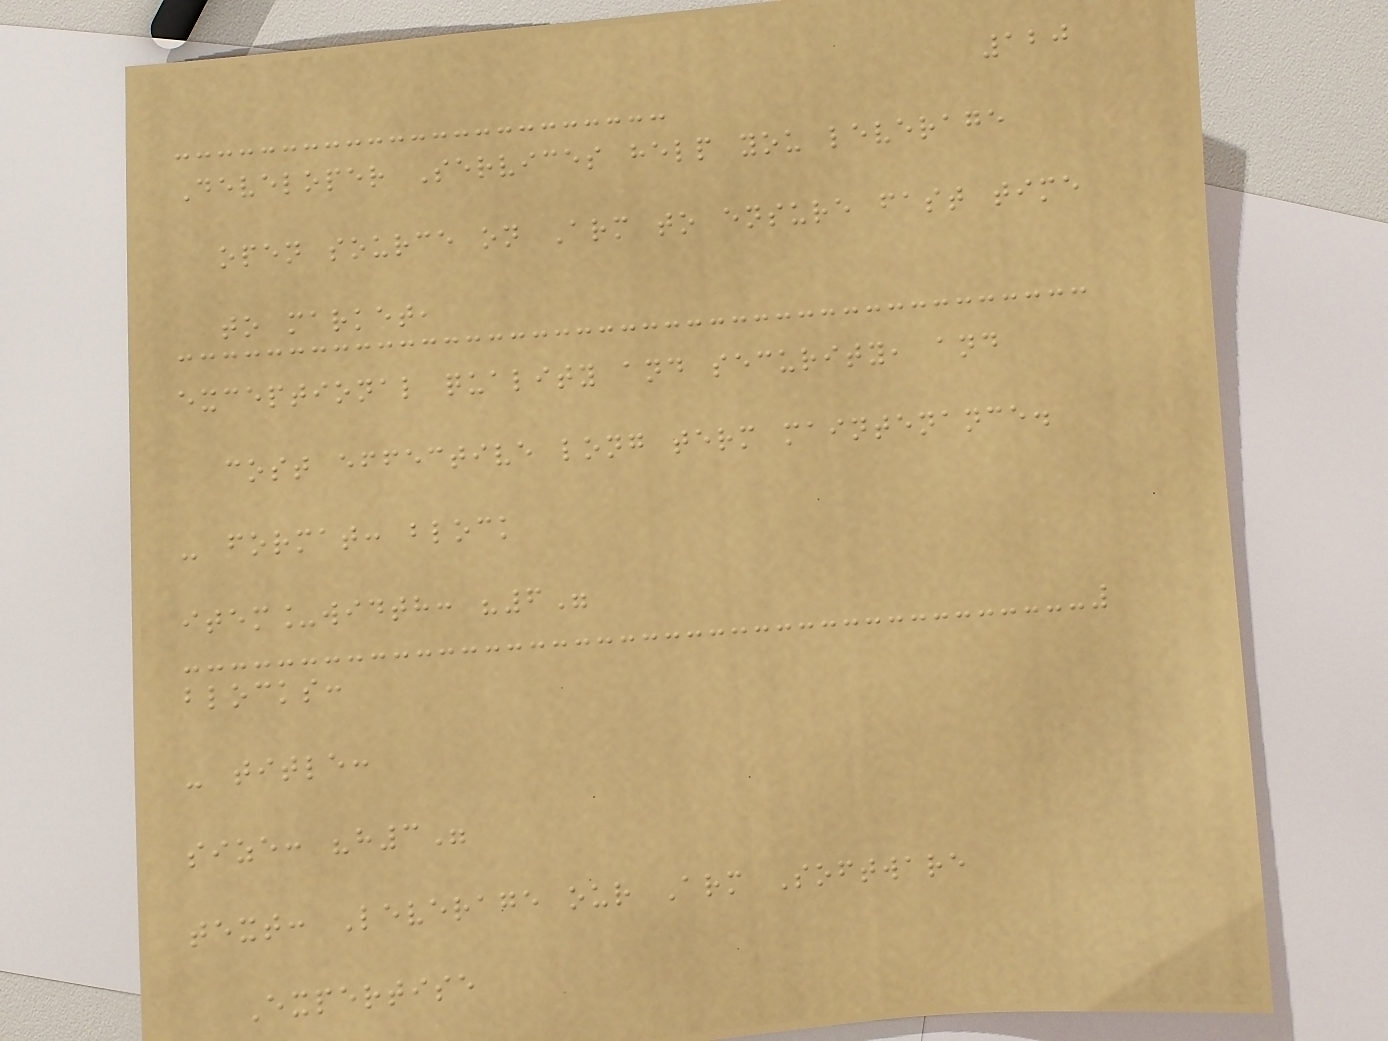120
Developer Services help you leverage
open source on Arm to ensure fast time
to market,
exceptional quality and security, and
cost effective long term maintenance.
- format: block
item_width: "6"
blocks:
- title:
size: "h3"
text: Leverage our Arm Software
Expertise
